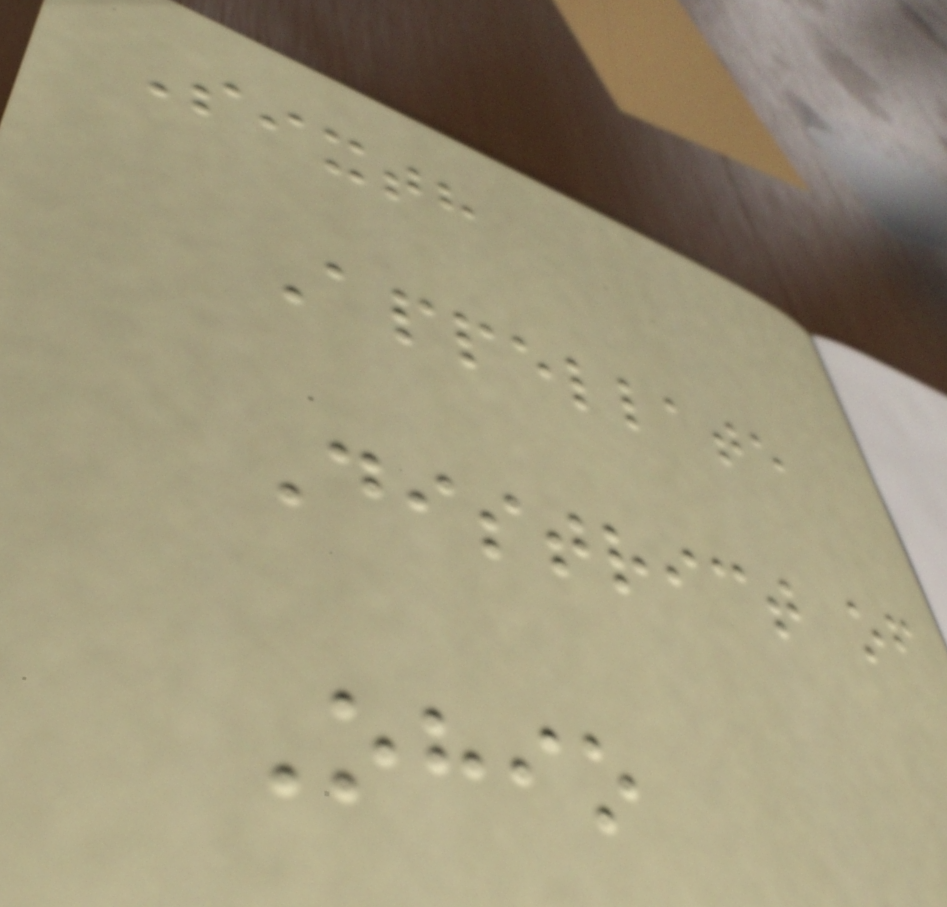Sixth
Appellate
District of
Ohio
